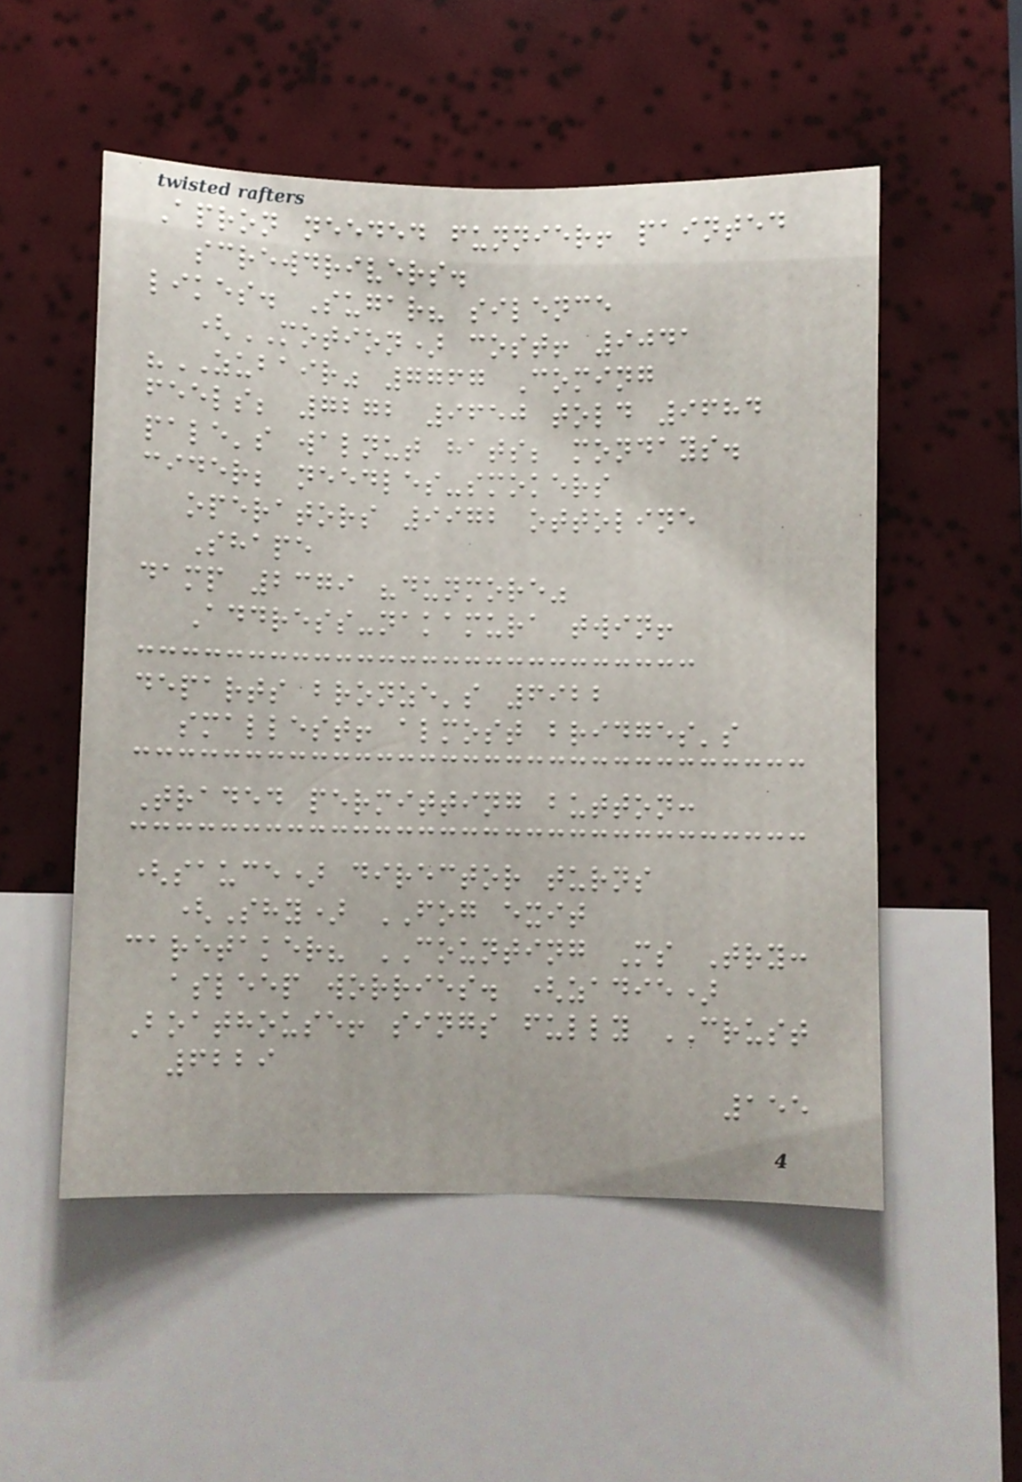Apron needed funnier! painted
screwdrivers.
likes. Sugar? silence
(MOTION) cost! 9041
"ZUBAIR" 7767 Coming
feels; 7272 9650 told 9684
pale's walnut hats; mondays.
cider; needles-smokers
operators 9972 ottoline
Shape
damp 2379 "dunmore"
Address-nakamura twin!
departs bronze's 6922
smallest! almost bridges's
Traded permitting button:
(sauce) director turns
(Shy) FOG exit
caretaker? COUNTING Ms Try:
asleep worries. (zadie)
Boathouse! sings fully CRUST
6229
155
